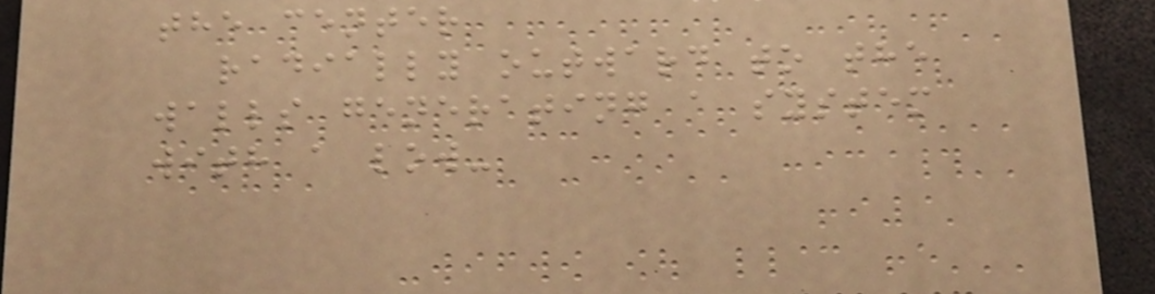the center
radially outward to the
walls generating a system
with a low-
